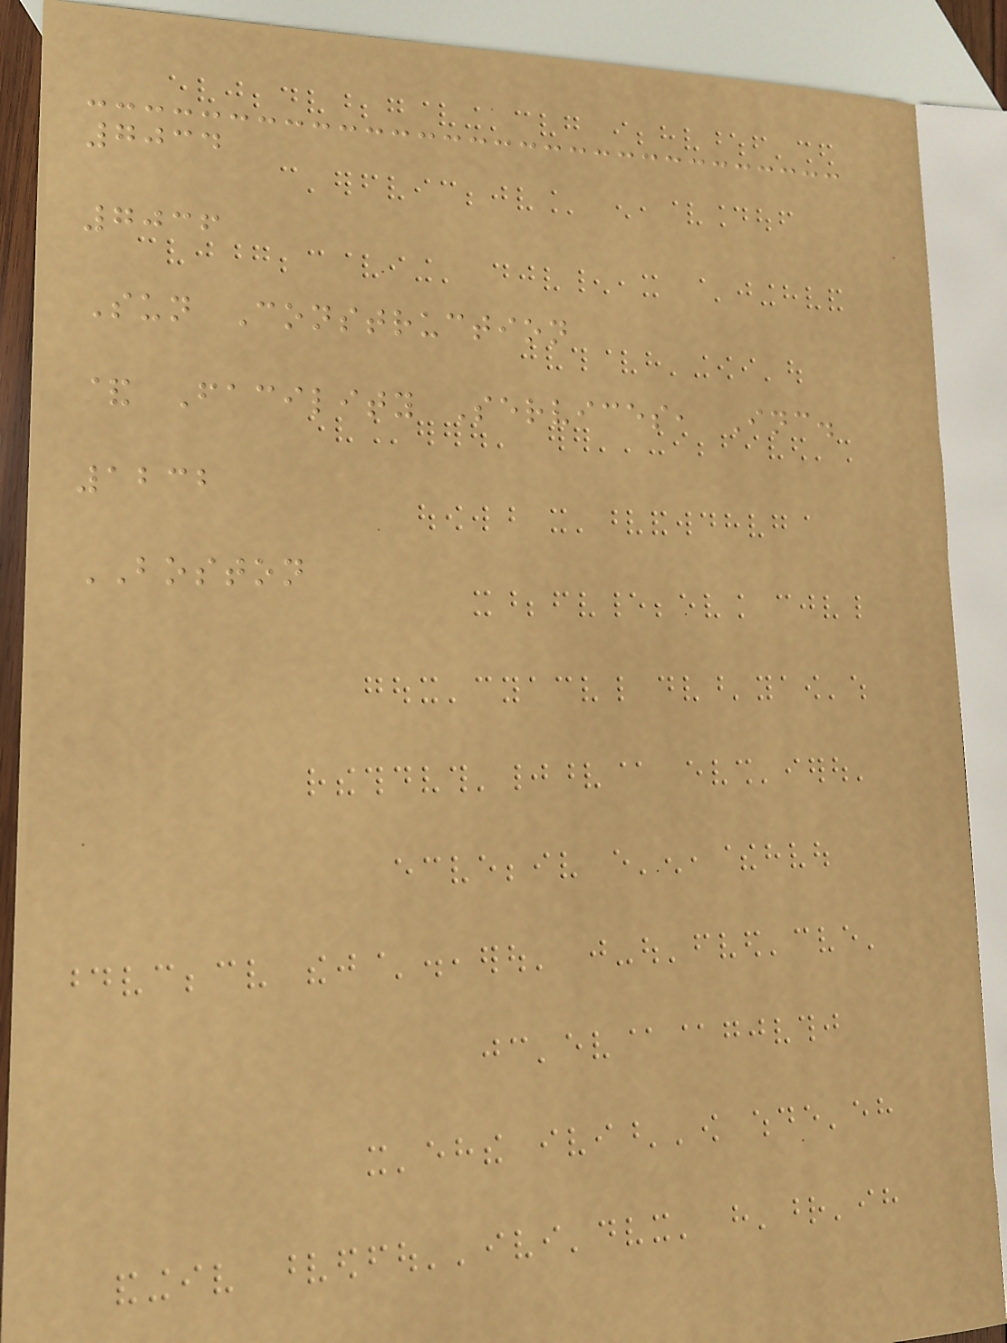7034
7036
Sun Construction
& Facility Services, Inc.
1232
BOSTON
